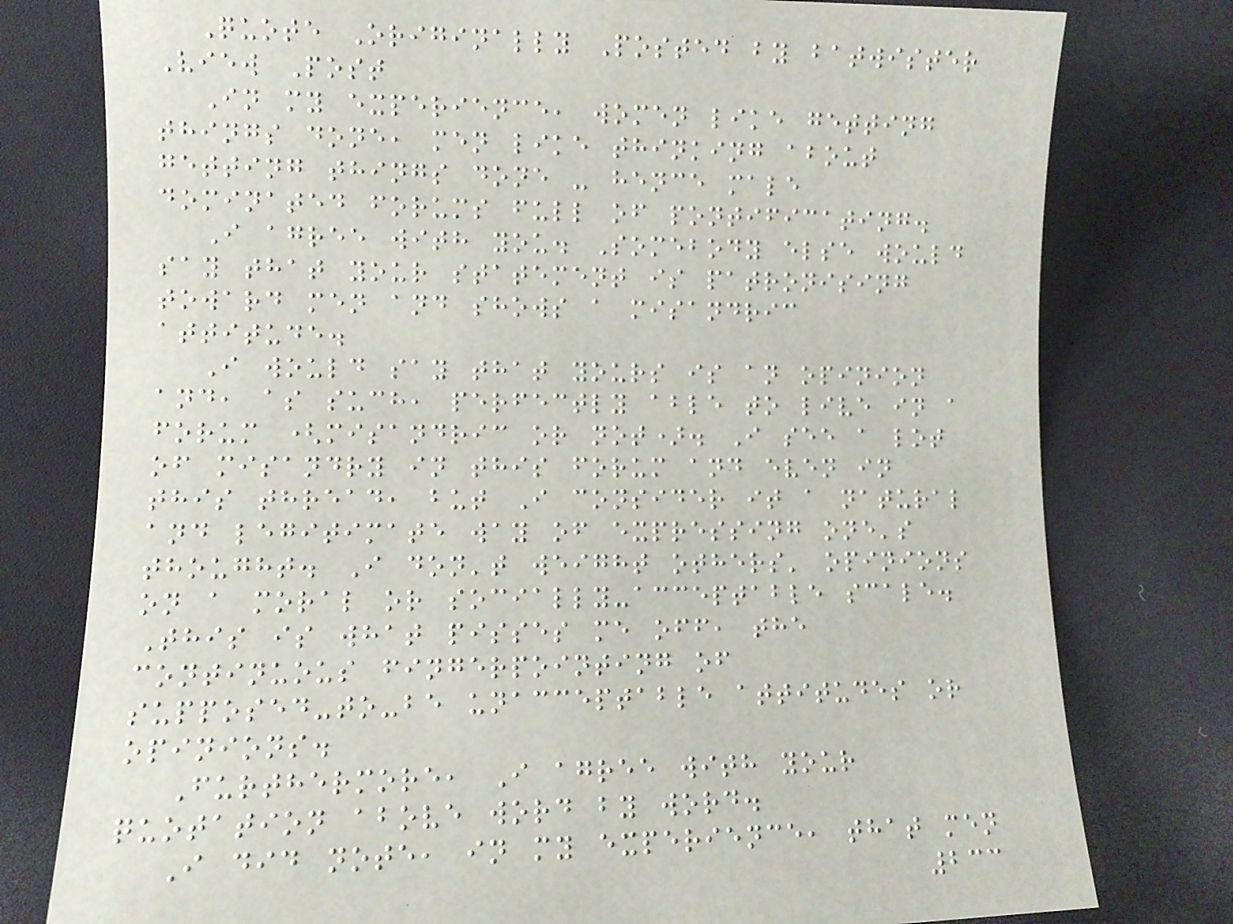Quote Originally Posted by batwister
View Post
In my experience, women like getting
things done, men like thinking about
getting things done - hence male
dominated forums full of pontificating.
I agree with you. Somebody else would
say that your statement is patronising
toward men and shows a misandric
attitude.
I would say that yours is an opinion
and, as such, perfectly able to live in a
forum (misandric or not). I see a lot
of misandry in this forum and even in
this thread, but I consider it a natural
and legitimate way of expressing one's
thought. I don't weight others' opinions
on a moral or socially-acceptable scale.
This is what pisses me off, the
continuous fingerpointing of
supposed-to-be unacceptable attitudes or
opinions.
Furthermore, I agree with your
quotation above word by word.
I did note, in my experience, that men
233
